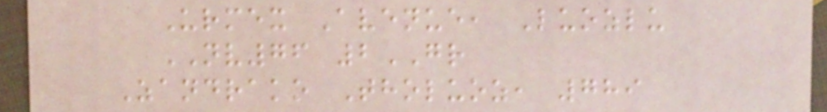Urmex Avenue, Luozlu
NV76 2GR
Zandrako Tholuoz, 789
